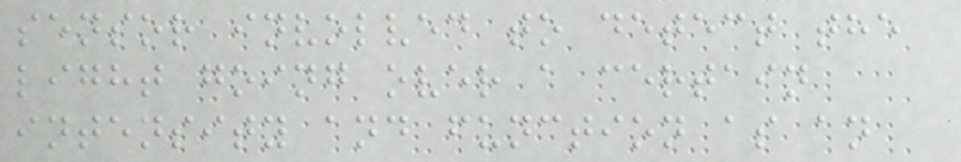sensor involved to detect the
light going over a certain
intensity and function as an
